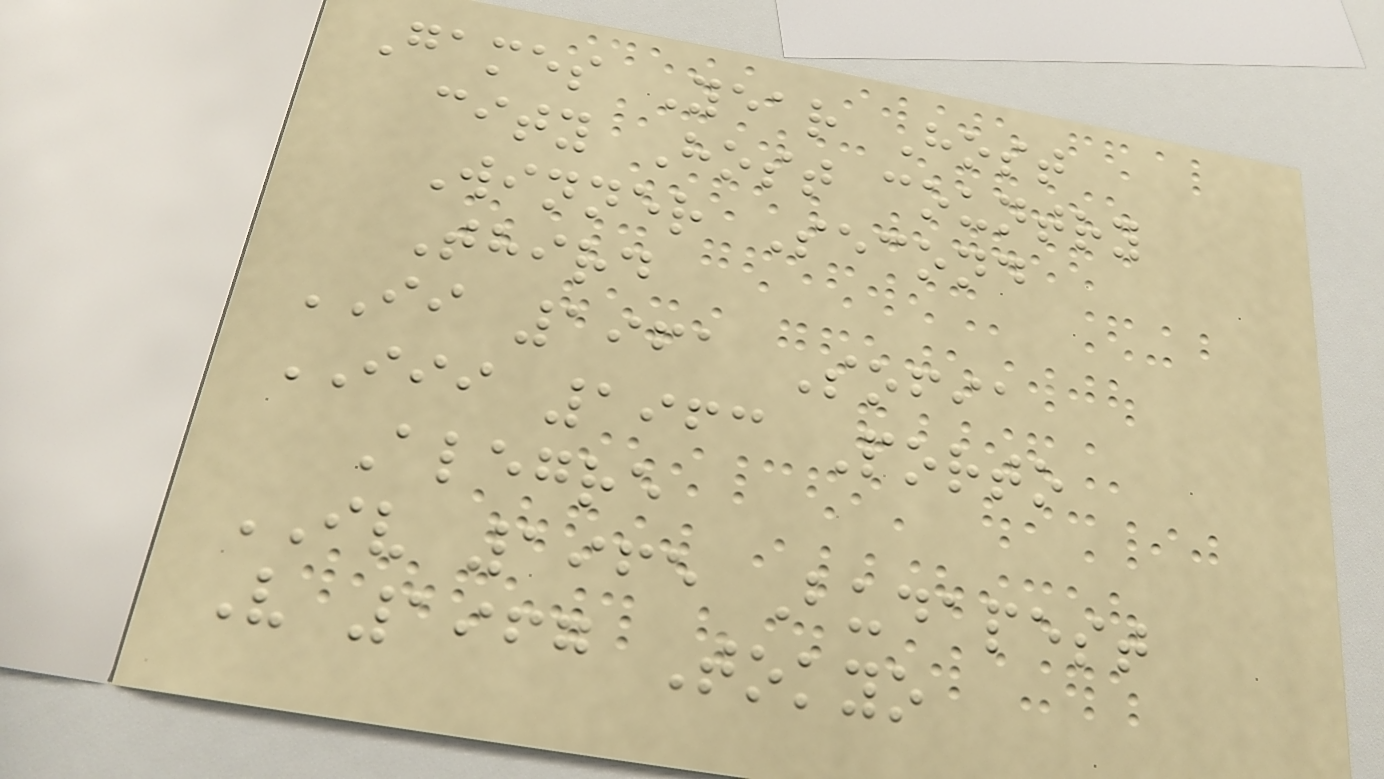Games Year Host
city Host country
Winner Second
Third
II 1961 Sofia
III 1963 Porto
Alegre
IV 1965 Budapest
V 1967 Tokyo
